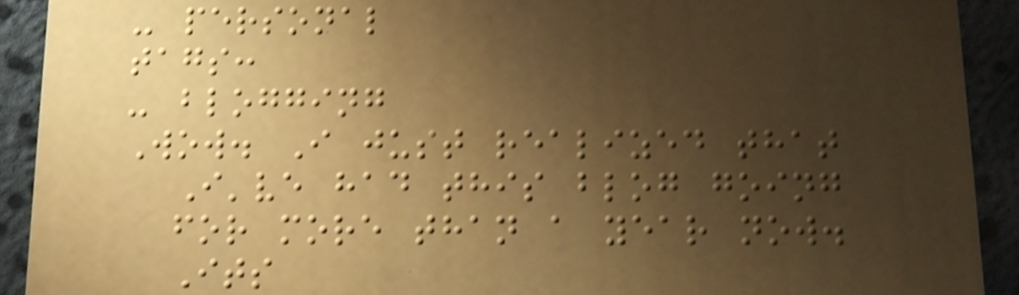- personal
tags:
- blogging
Wow. I just realized that
I've had this blog going
for more than a year now.
Its
